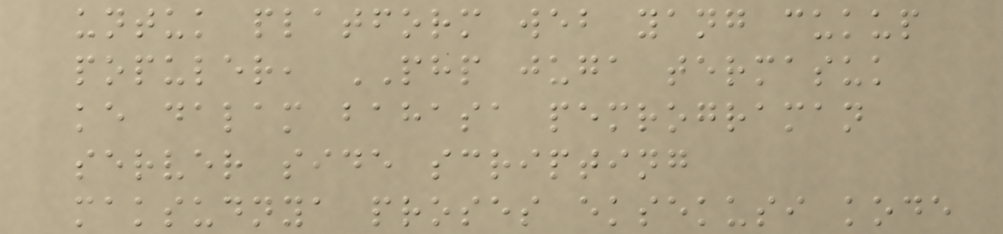untuk platform web yang cukup
populer, PHP juga termasuk
ke dalam bahasa pemrograman
server side scripting
maksudnya proses eksekusi kode
